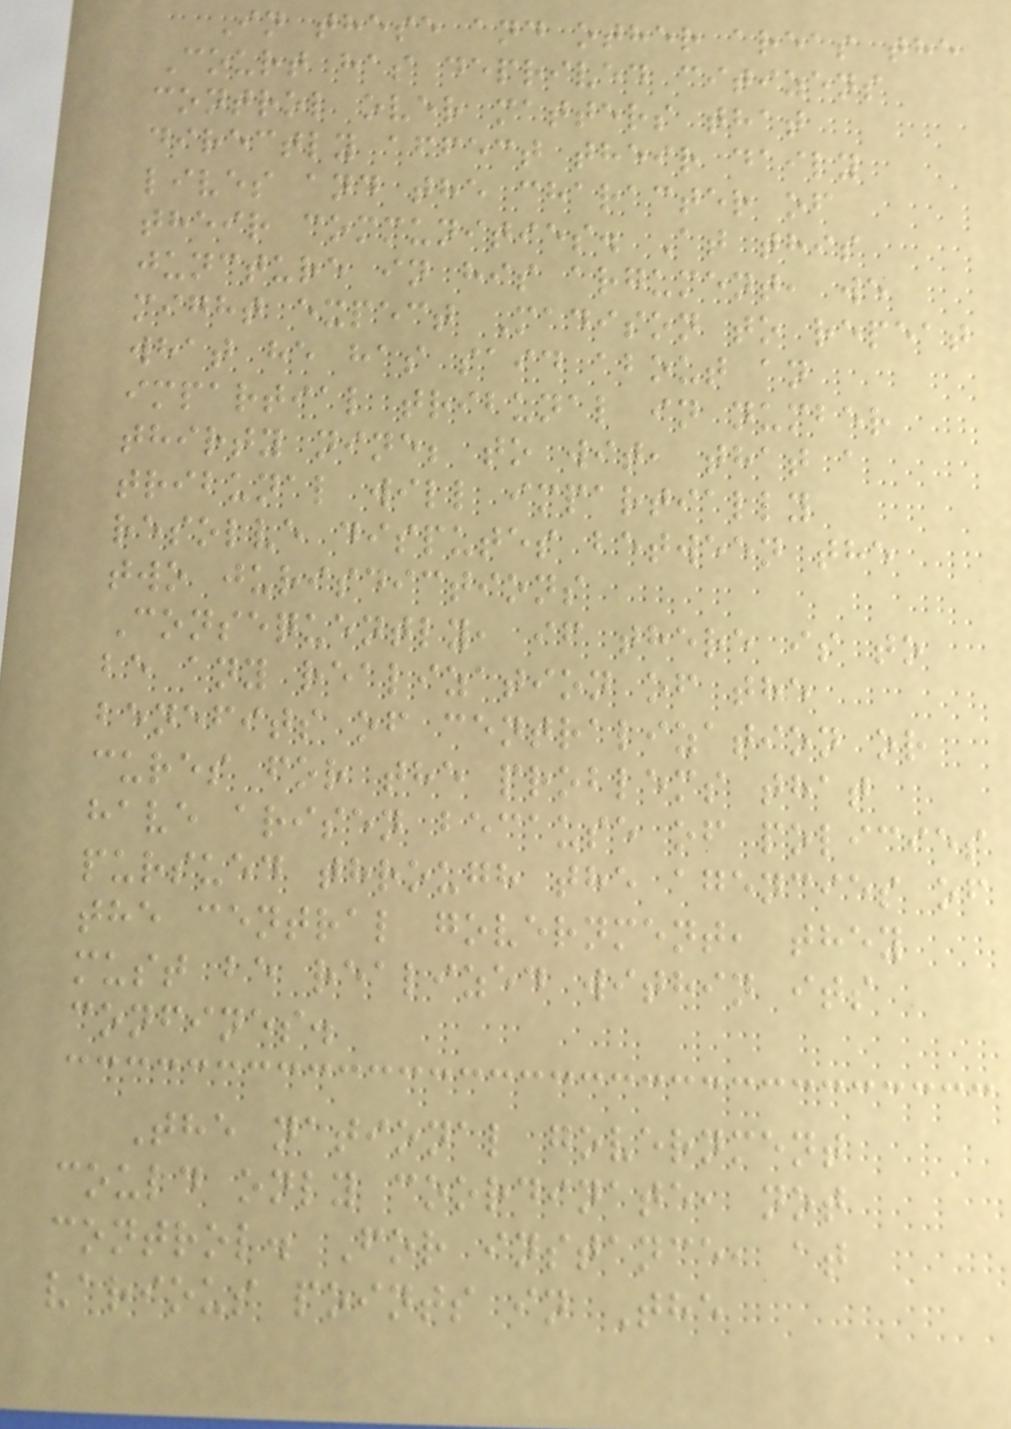In these and other areas the
Court has deprived citizens
control over matters that
directly affect their daily
lives and the character of
their communities. At this
juncture in his argument, we
might expect Madison to repeat
what he has said about an
impartial tribunal in number
thirty nine; to wit, that a
tribunal will impartially
resolve disputes between the
two jurisdictions
Consequently, if there is to
be any realization of the
benefits of centralization or
cures for the problems that
have arisen because of policies
pursued through the agencies of
the central government, they
must be realized within its
confines.
The national government
could only coordinate, not
control. For instance, at
various points in The
